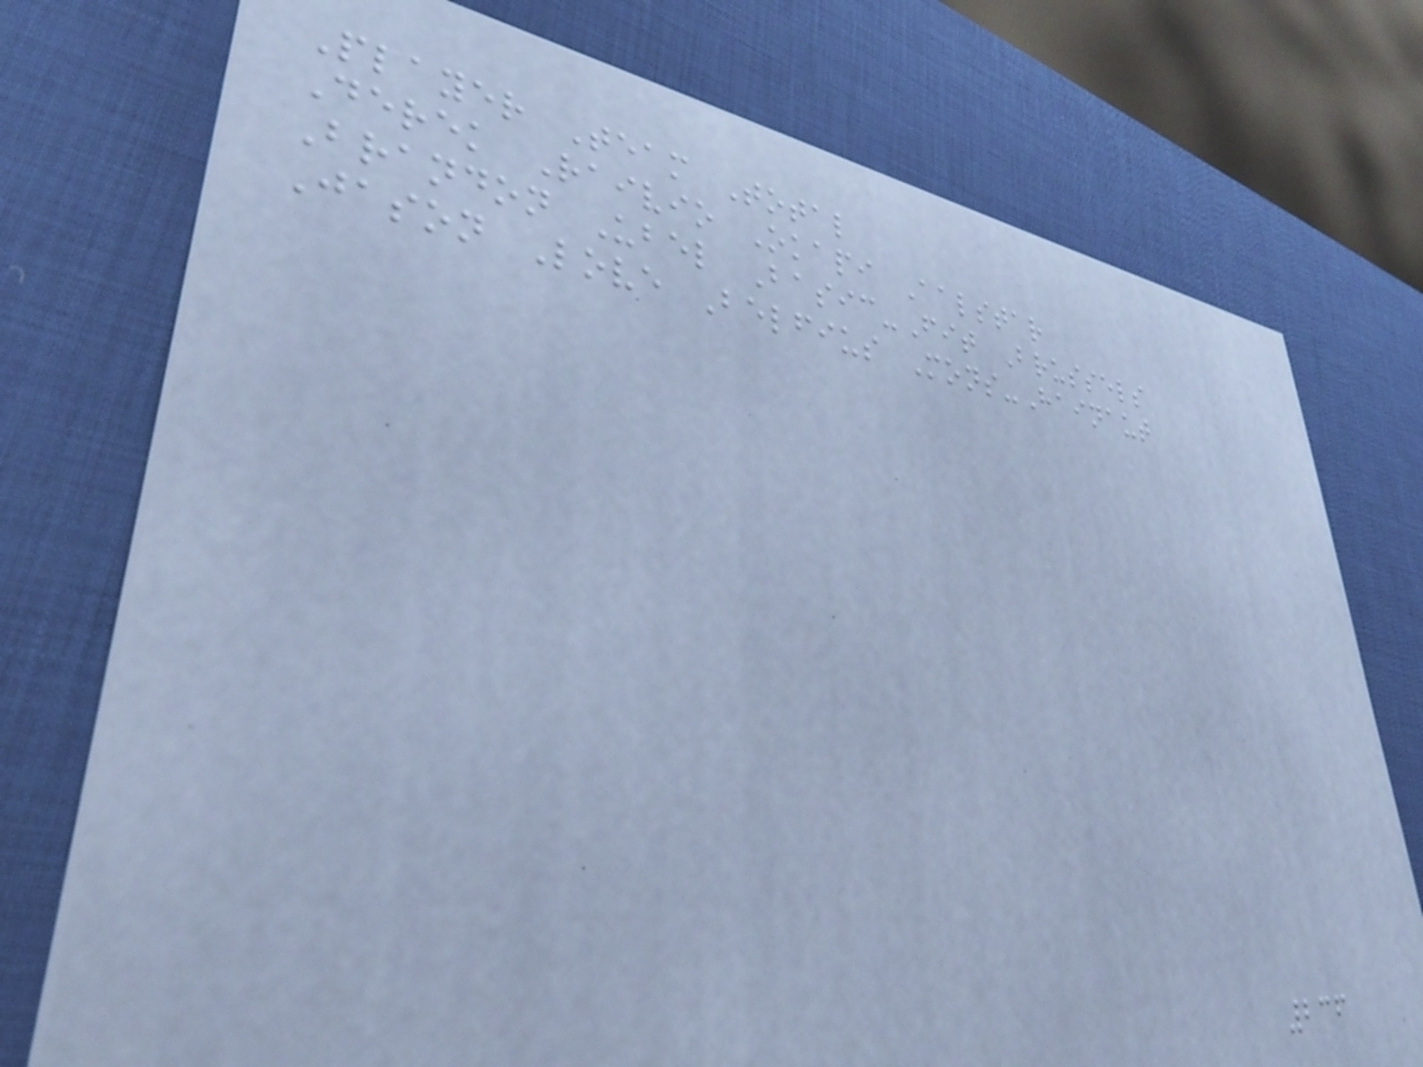Player Team Total
Derek Raivio Okapi Aalstar
Brandon Ubel Basic-Fit Brussels
Jason Love Belfius Mons-Hainaut
236
